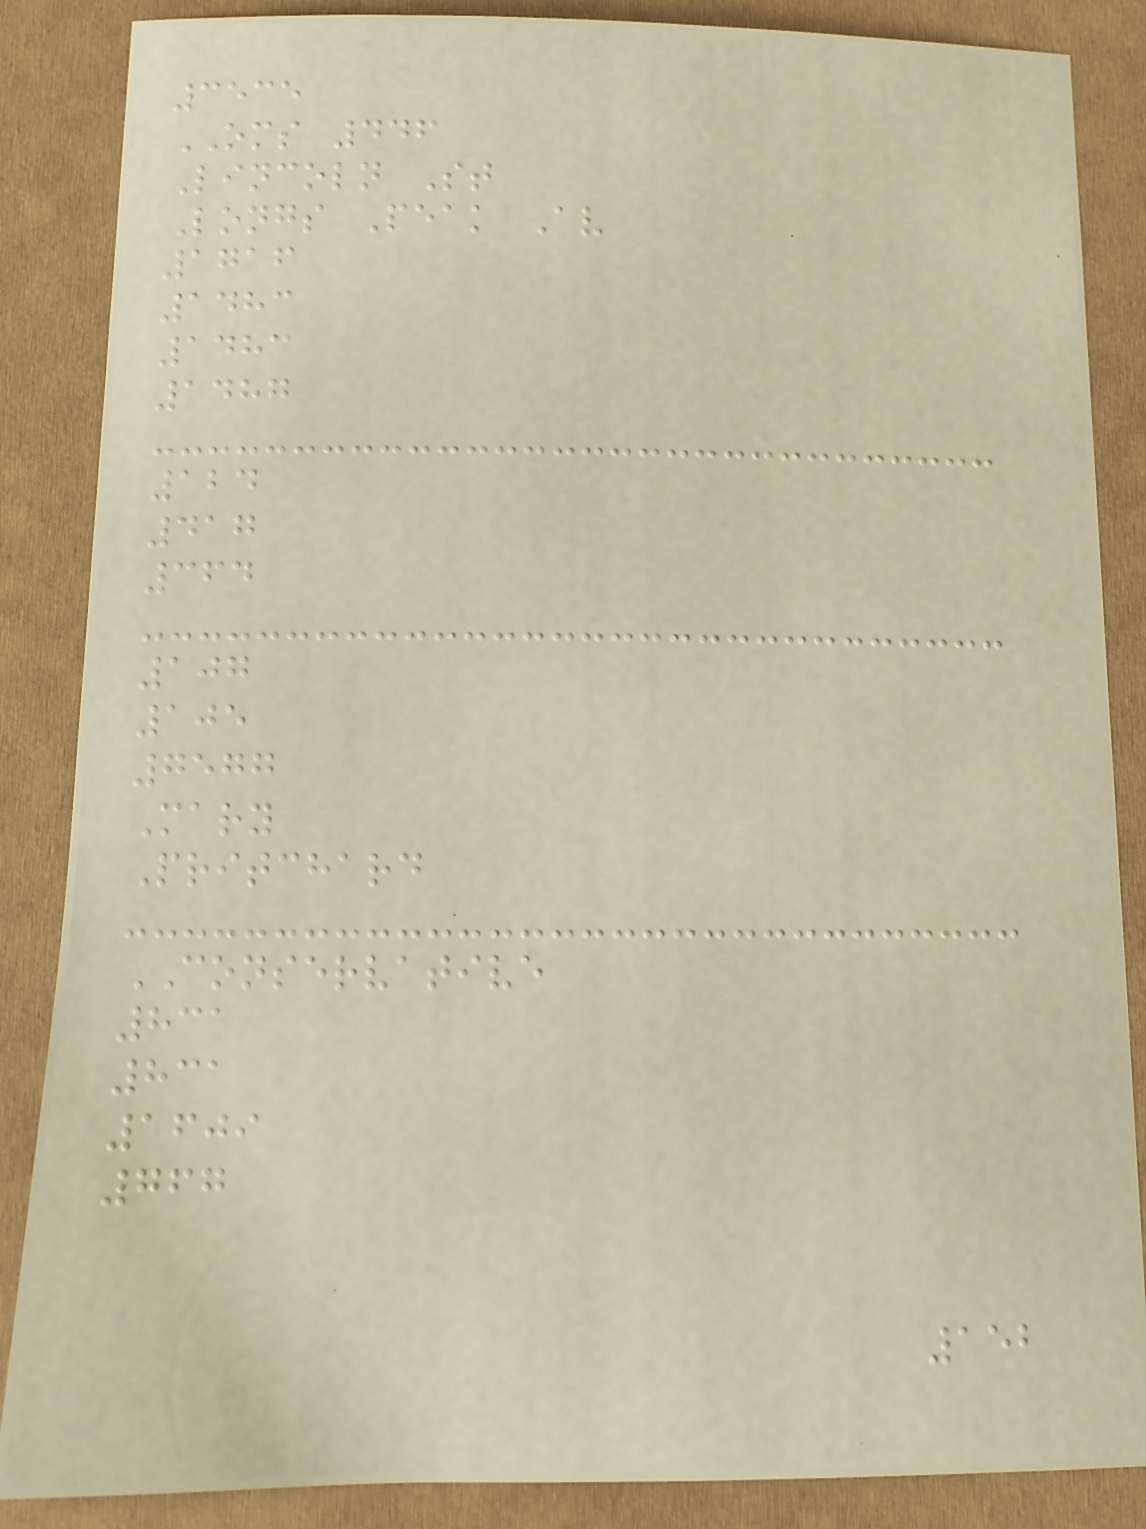3535
OMS 446
Lincoln St
Longs Peak Av
1716
1483
1483
1487
124
417
364
107
105
7577
Mary
Pritchard
CONSERVATIVE
831
831
1609
767
152
